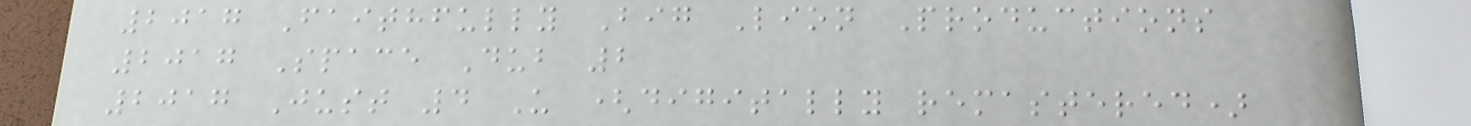2017 Faithfully Big Lion Productions
2017 Space Dub 2
2017 Just 4 U (digitally remastered)
